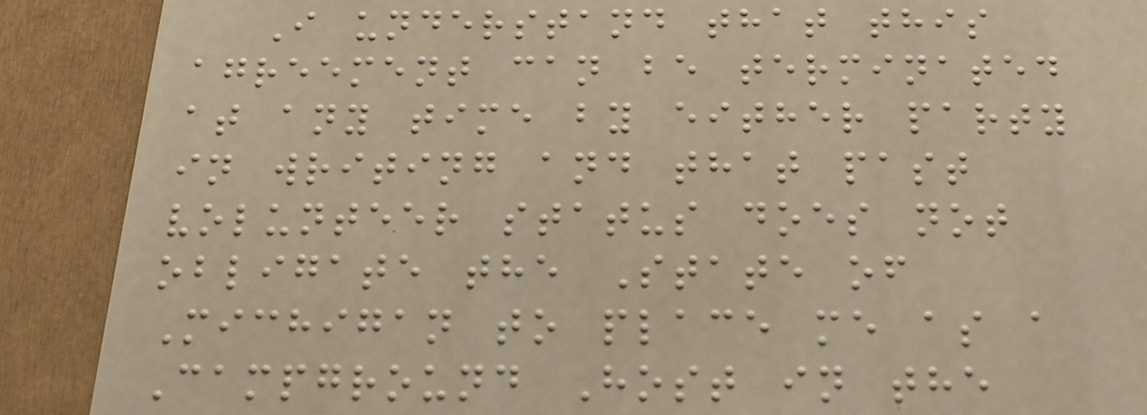I understand that this
agreement can be terminated
at any time by either party
in writing and that past
volunteer status does not
obligate the State of
Michigan to place me as a
Campground Host in the
